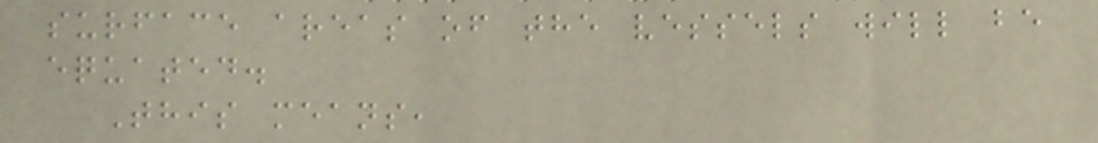surface areas of the vessels will be
equated.
This means,
